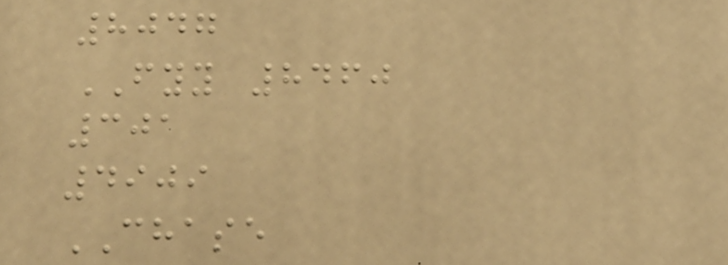8047
FYY 8460
301
4909
CHASE
